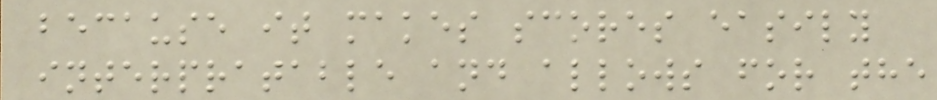because it makes scores easily
interpratable and allows for the
